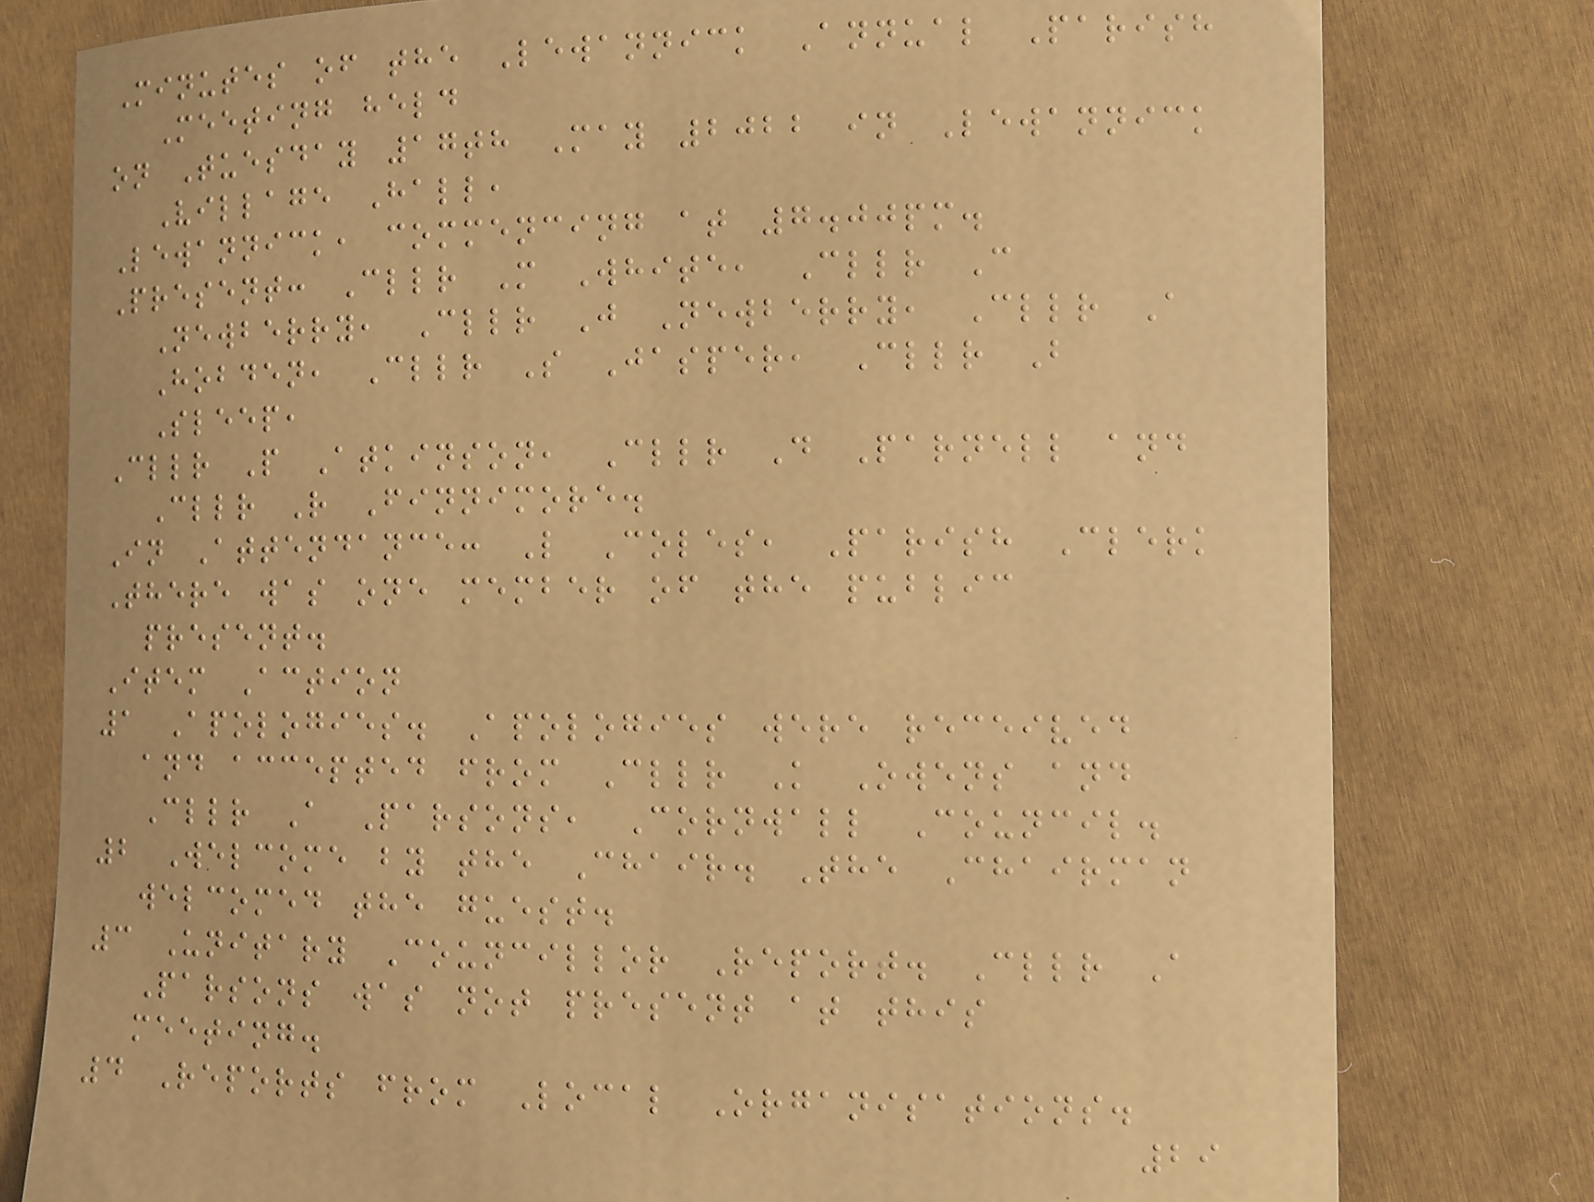Minutes of the Lewannick Annual Parish
Meeting held
on Tuesday 17th May 2022 in Lewannick
Village Hall,
Lewannick, commencing at 7.00pm.
Present: Cllr M White, Cllr C
Newberry, Cllr J Newberry, Cllr A
Hobden, Cllr S Jasper, Cllr B
Sleep,
Cllr P Atkinson, Cllr D Parnell and
Cllr R Finnimore.
In Attendance: L Coles, Parish Clerk
There was one member of the public
present.
Item Action
1 Apologies. Apologies were received
and accepted from Cllr K Owens and
Cllr A Parsons, Cornwall Council.
2 Welcome by the Chair. The Chairman
welcomed the guest.
3 Unitary Councillor Report. Cllr A
Parsons was not present at this
meeting.
4 Reports from Local Organisations.
29
